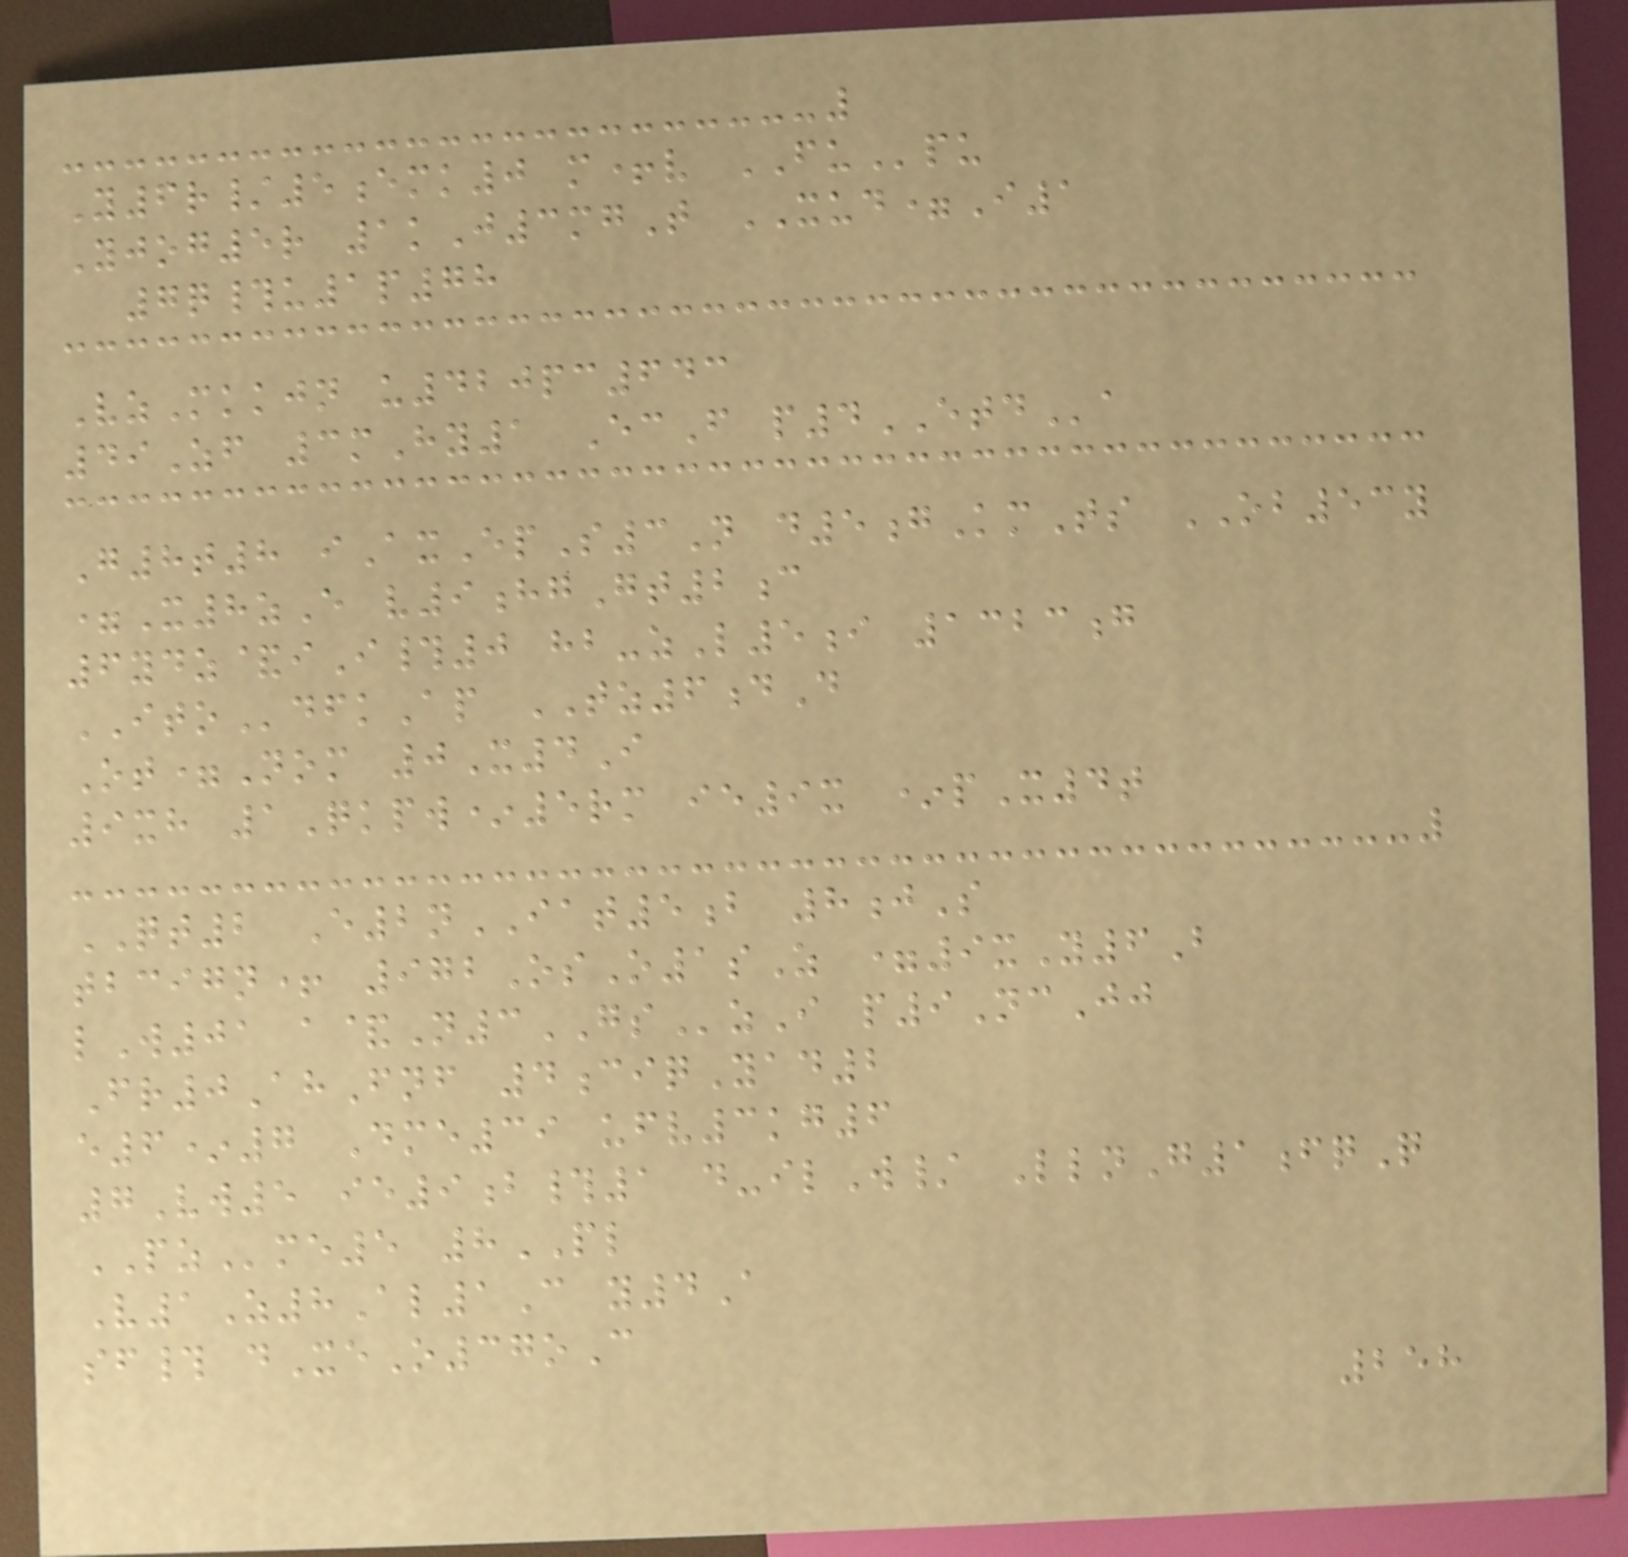Y6r/5emk0 m+v FUpu
Yjog5r 1kJ3mgT XUD=I1
7q#u1p78
VzMkkjn u420pc643
49Zf 3mHy1 EcF p4ETDa
G8t8 iAxEpS3N d5gKmTs OB53y
=X8zE v9hgGt2c
6ydz&iI#0 hb-zL5i 1323g
ITOdfkAp TZ6dD
Ot=Nom 0X4I
9xh 1Qkpw*5rm ie9x *pX4t
QT2 E2nIAT5b 8jS
tbcign+ 972OsO1sZ =9xY6B
lW01 a&N3GSzI p9NcJj
Fr0AhFnf 4ciqYad2
e6*7 Dme39 ufv3kg6
7Vw5 ie9b#1 d-ilW/ LlnG1fqQ
PZme5 8PL
V1Z8Al1C y4A
sf# dXeO37oC
258
